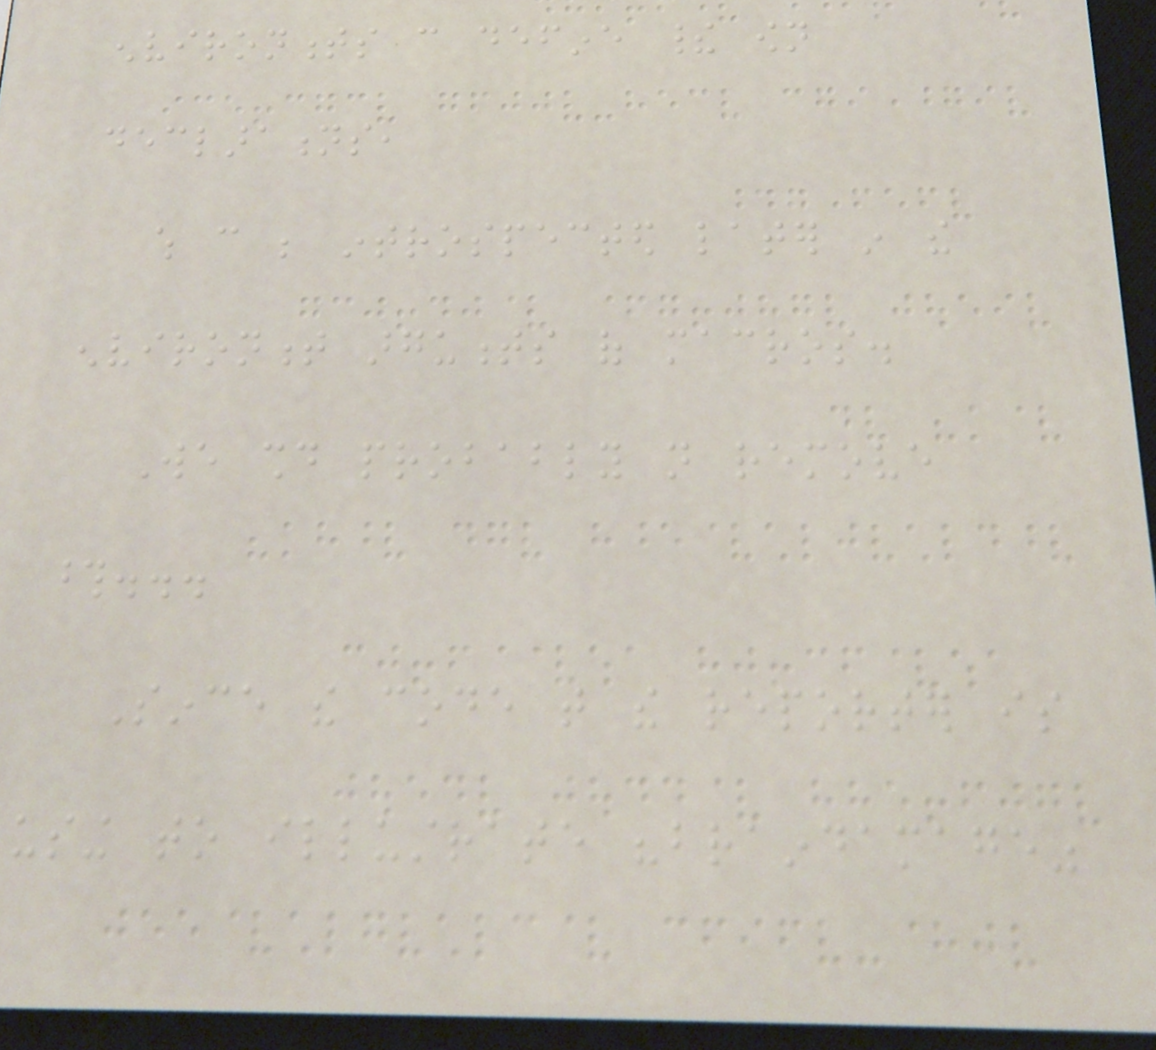environments can define their own
declarations,
which can be introspected later in the
environment arguments of macros.
We should probably not remove
those...
Since the code that the reporter is
using to illustrate "braindamage"
